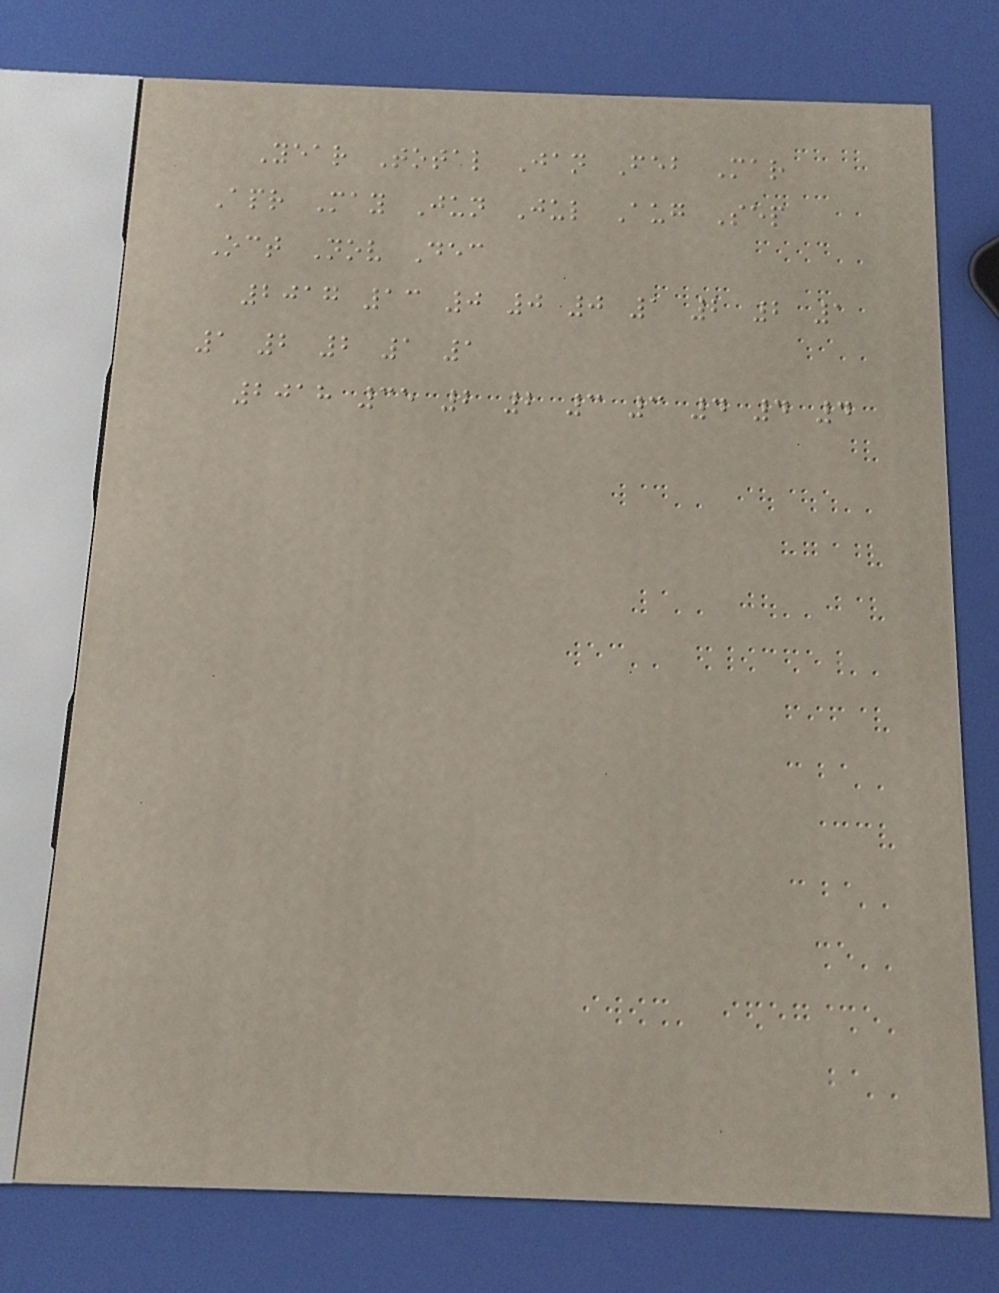Year Total Jan Feb Mar
Apr May Jun Jul Aug Sep
Oct Nov Dec
2017 13 0 0 0 1 2 2 1
1 2 2 1 1
2018 35 2 2 3 3 4 4 4
